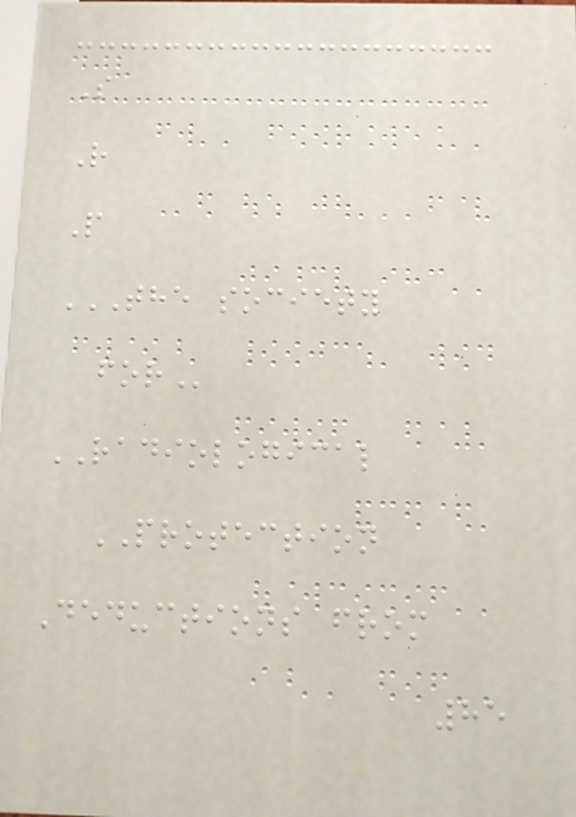S
R
P
THE SOCIETY
FOR
RADIOLOGICAL
PROTECTION
Deductions from
85
